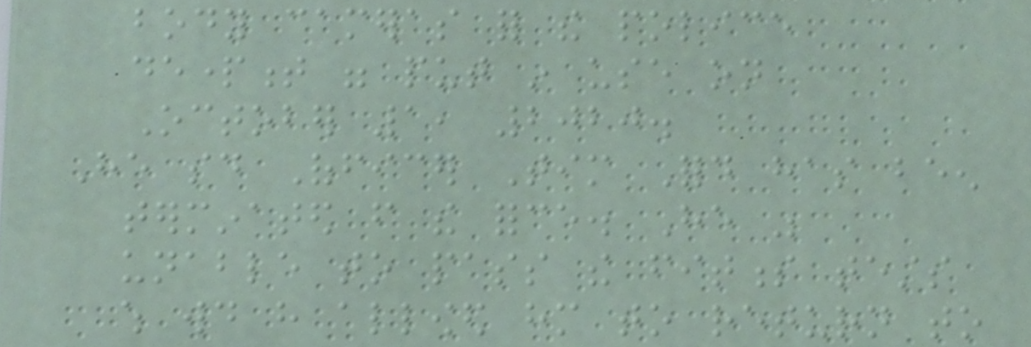body cameras for the police
department were put in use on
October 1, 2020.
He said Officer Tim Ford has been
terminated from the force. He was
unable to pass the fitness tests
which would have allowed him to return to
